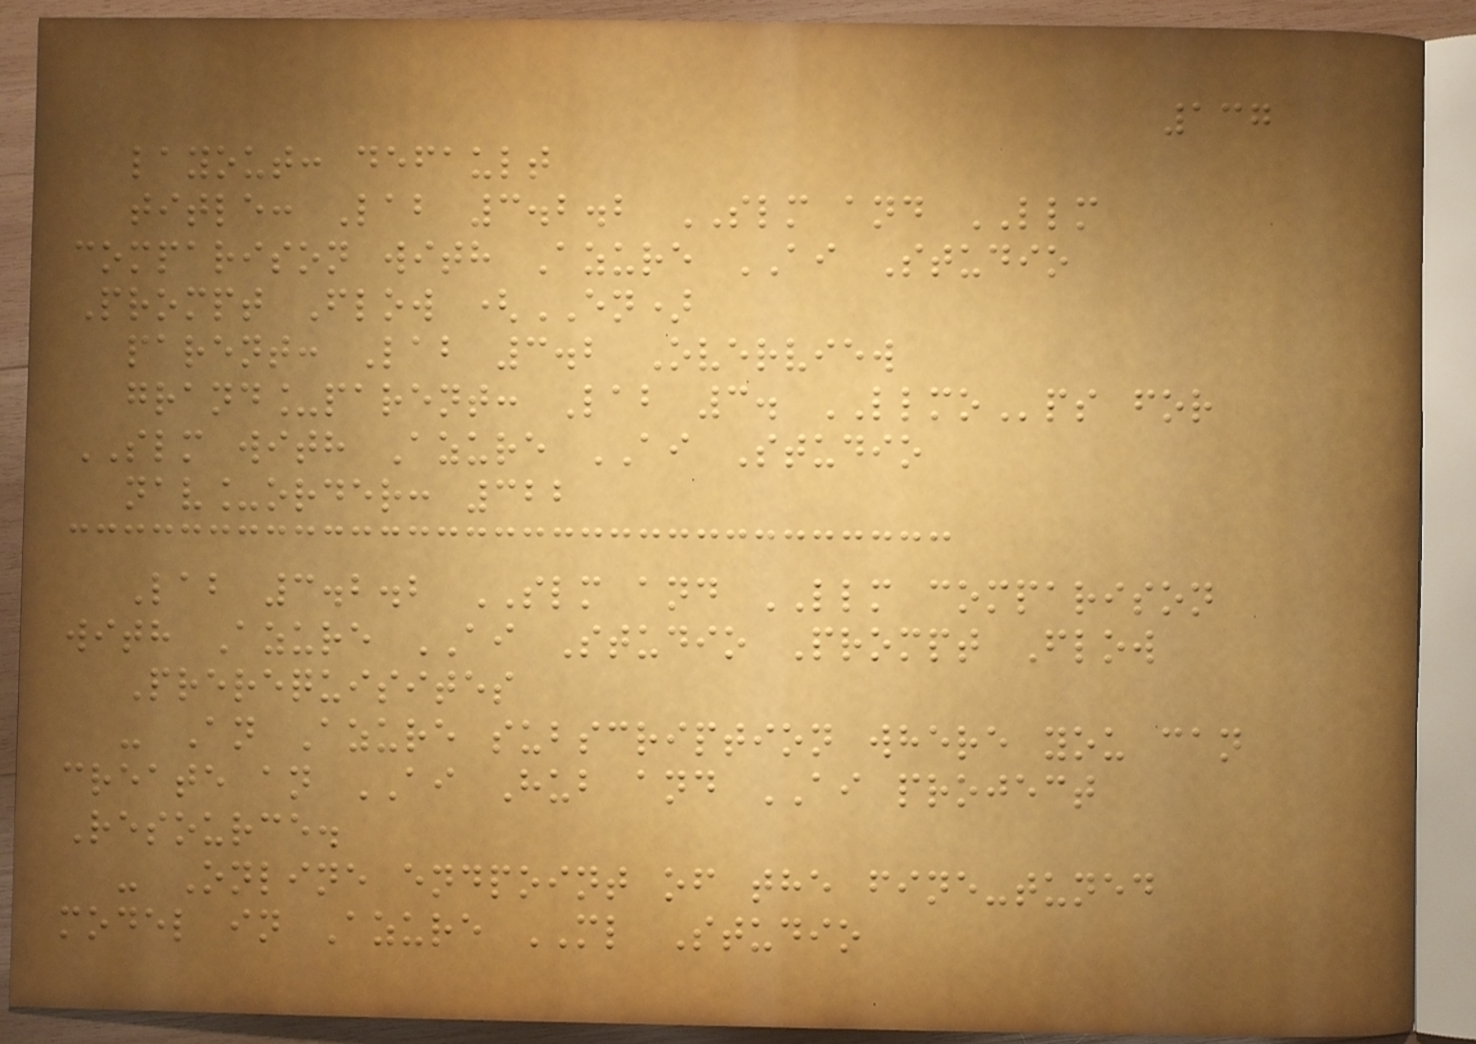137
layout: default
title: Lab 3.2.2 SLM and LLM
comparison with Azure AI Studio
Prompt Flow (EN)
parent: Lab 3.2 Overview
grand_parent: Lab 3. LLMOps for
SLM with Azure AI Studio
nav_order: 322
Lab 3.2.2 SLM and LLM comparison
with Azure AI Studio Prompt Flow
Prerequisites
- An Azure subscription where you can
create an AI Hub and AI project
Resource.
- Online endpoint of the fine-tuned
model in Azure ML Studio
